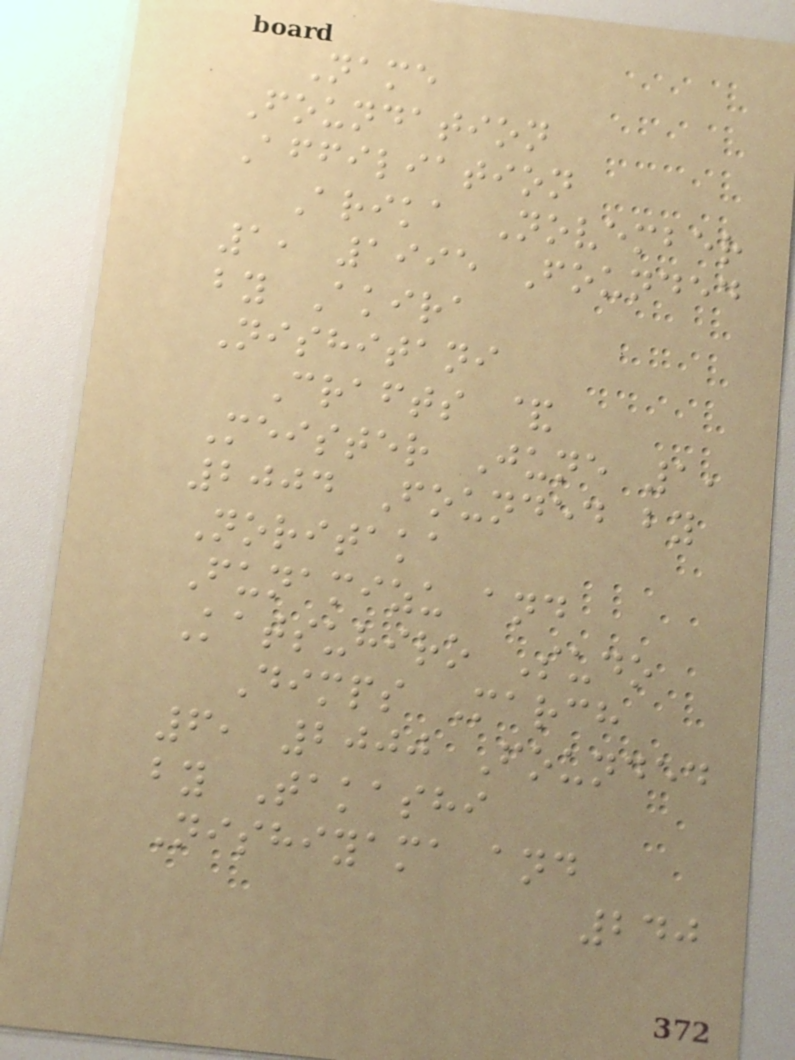Name
Foundation
Affiliation
Arika November
1, 1995 Founded
by Akira
Nishitani
Crafts &
Meister June 1,
2004 Founded by
Noritaka
Funamizu and
Katsuhiro Sudo
Dimps March
6, 2000 Founded
by Takashi
Nishiyama and
240
